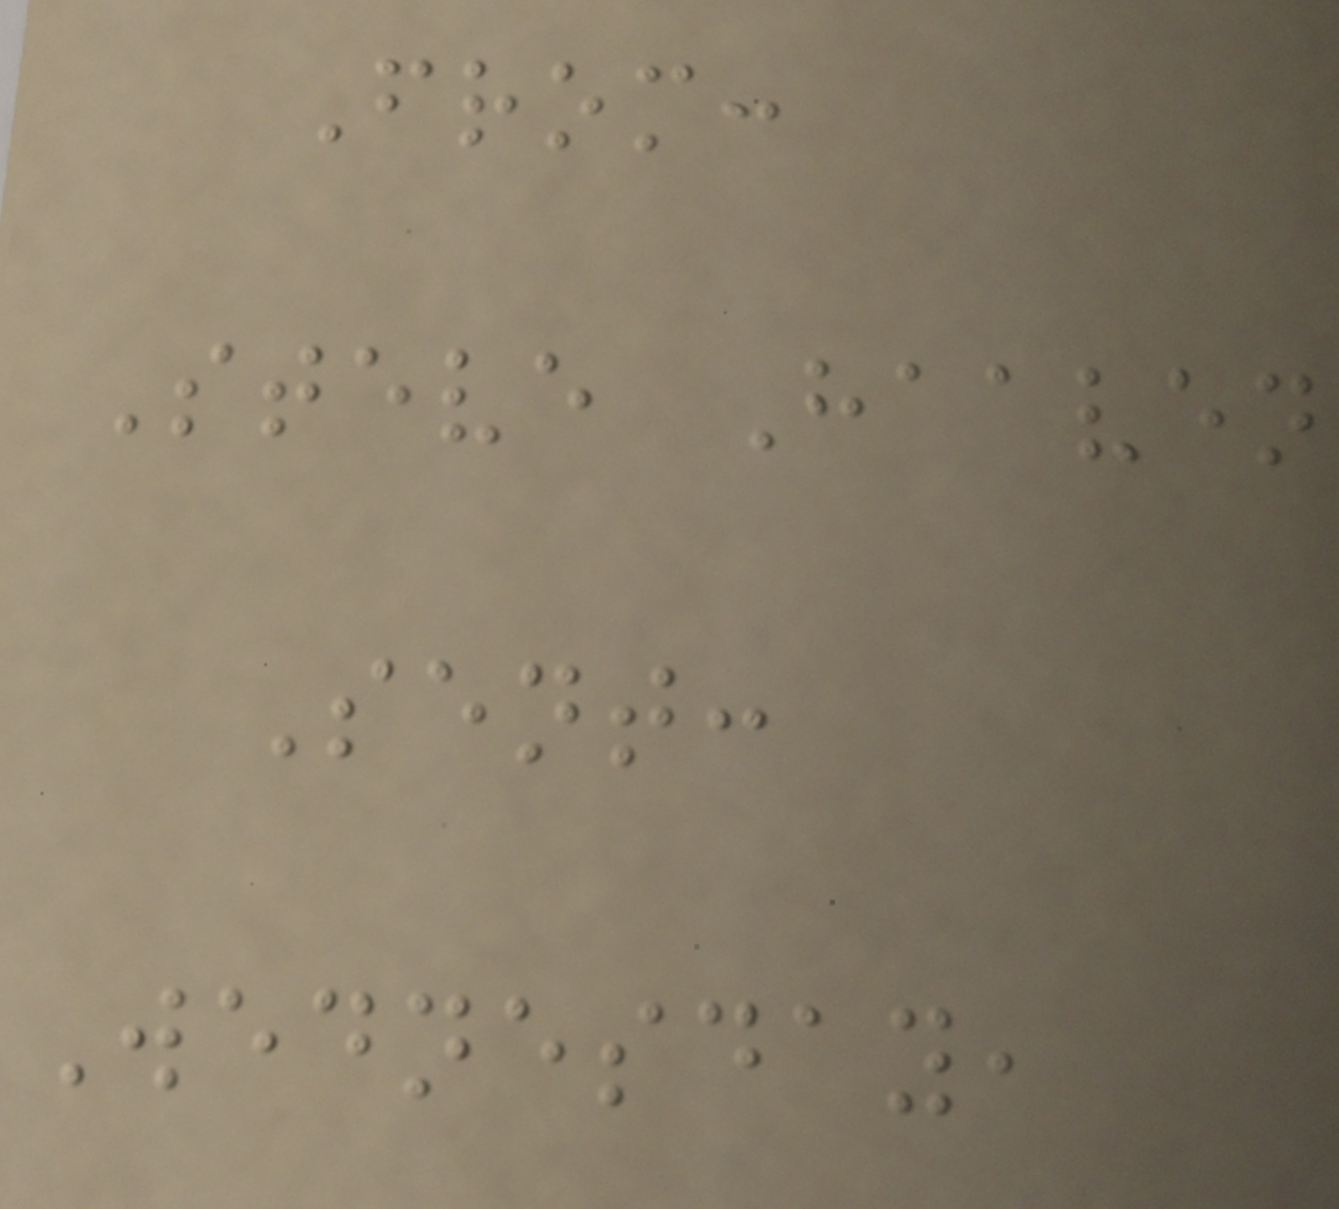From:
Steve Haaven
Sent:
Wednesday,
